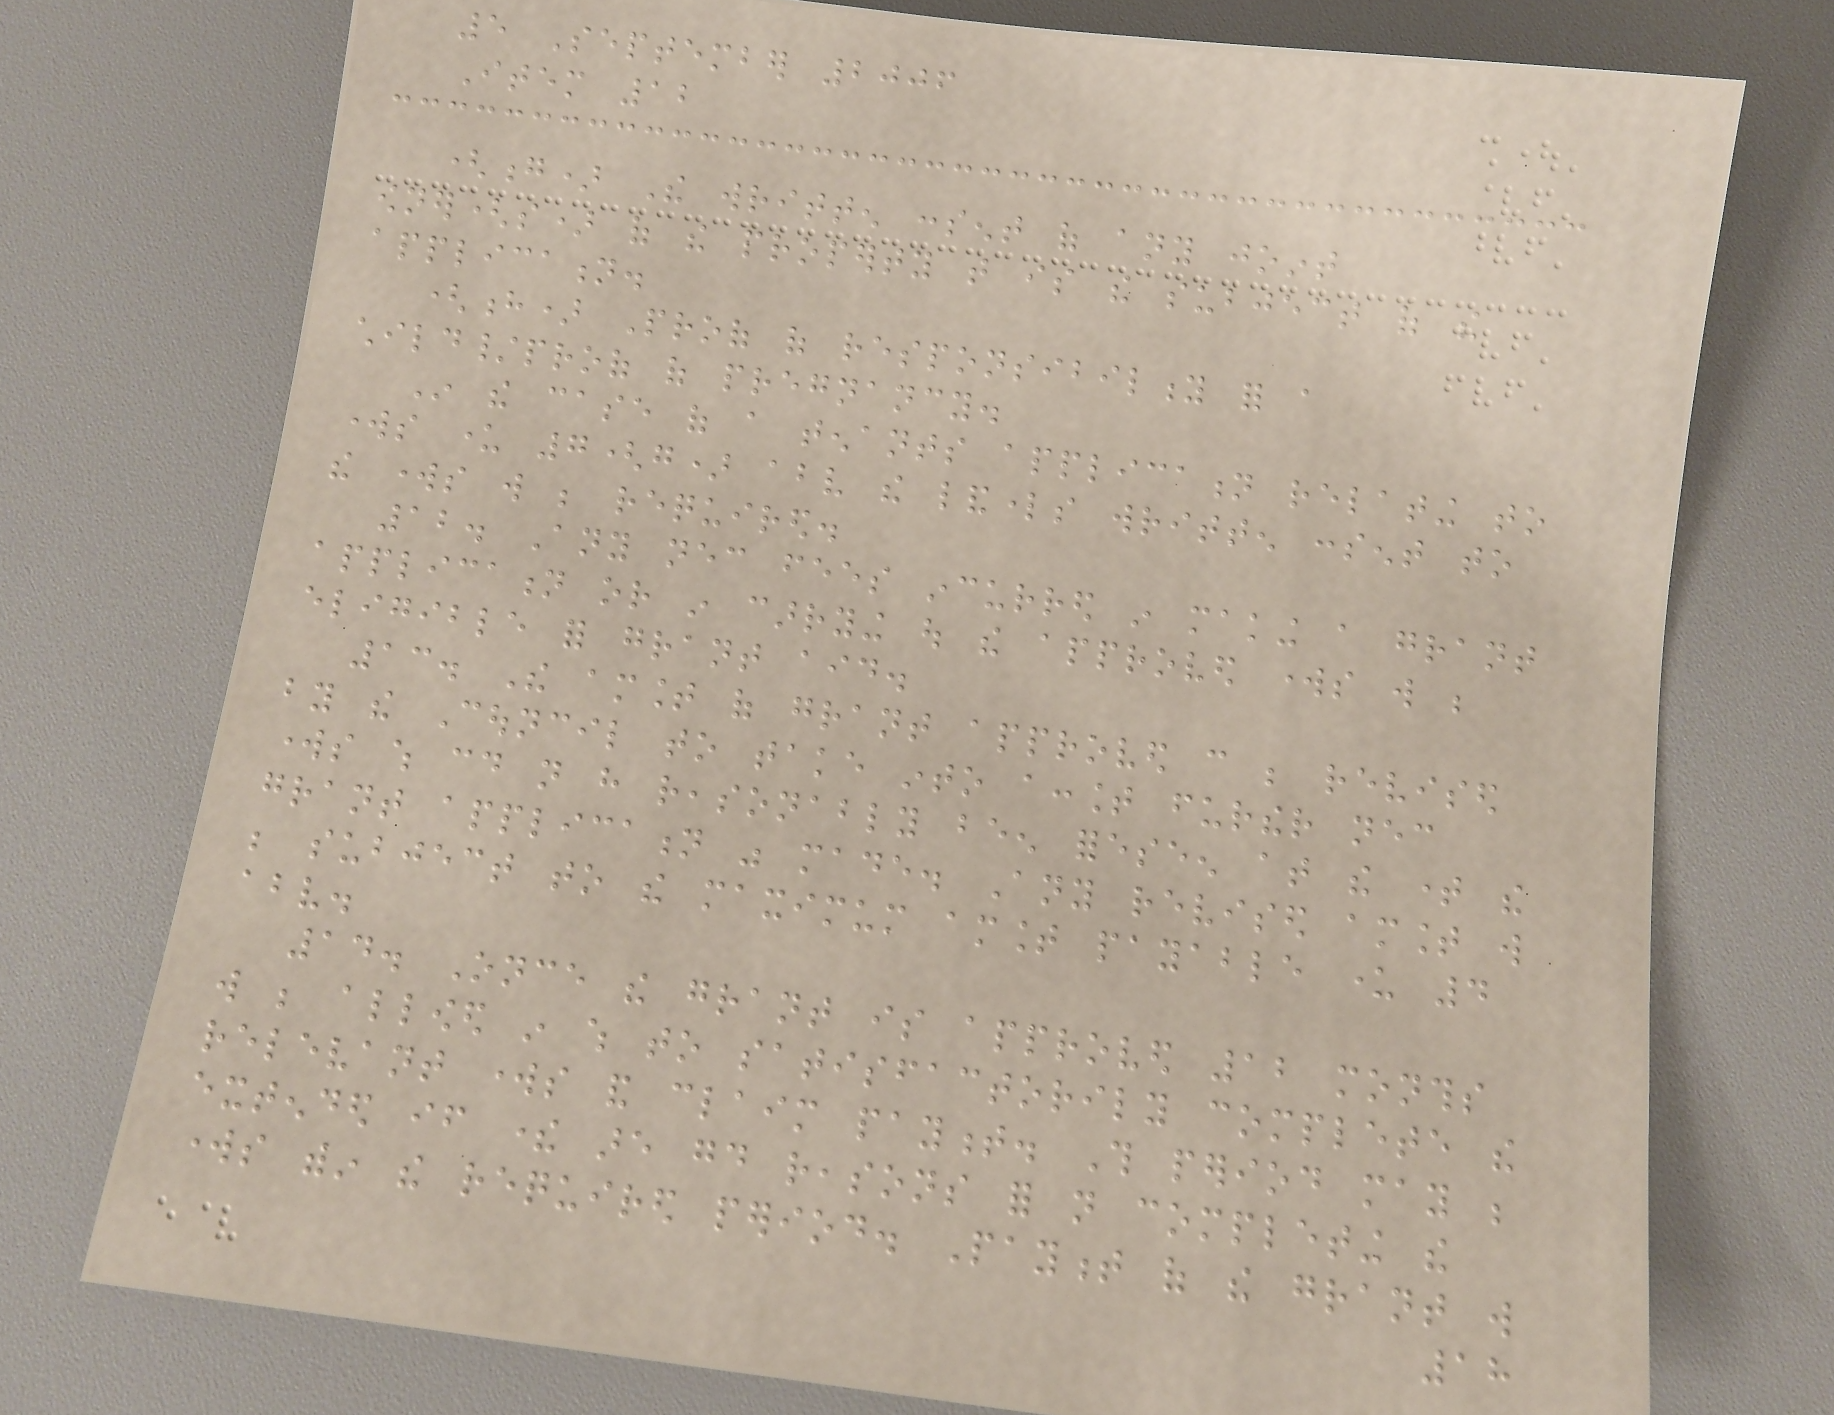5 September 2006
Item 12
(g) The written consent of any joint
owner(s) of the property that is the subject of the
application.
(h) Proof of responsibility for a
child/proof of pregnancy.
In the case of a tenants application relating to
works under 7(g) above the landlords written consent to
the works will be required.
12. Any necessary fees incurred in making a grant
application or in carrying out the approved works will be
eligible for grant aid.
13. The amount of grant approved can be revised
by the Council to take into account further necessary
works which could not have reasonably been foreseen at the time the
grant application was made. Any revised amount will
be subject to the maximum amount payable under 4
above.
14. Once the grant is approved 12 months
will be allowed in which to satisfactorily complete the
relevant works and claim payment. This period may be
extended if there are good reasons for not completing the
works within the required period. Payment of the grant will
18
